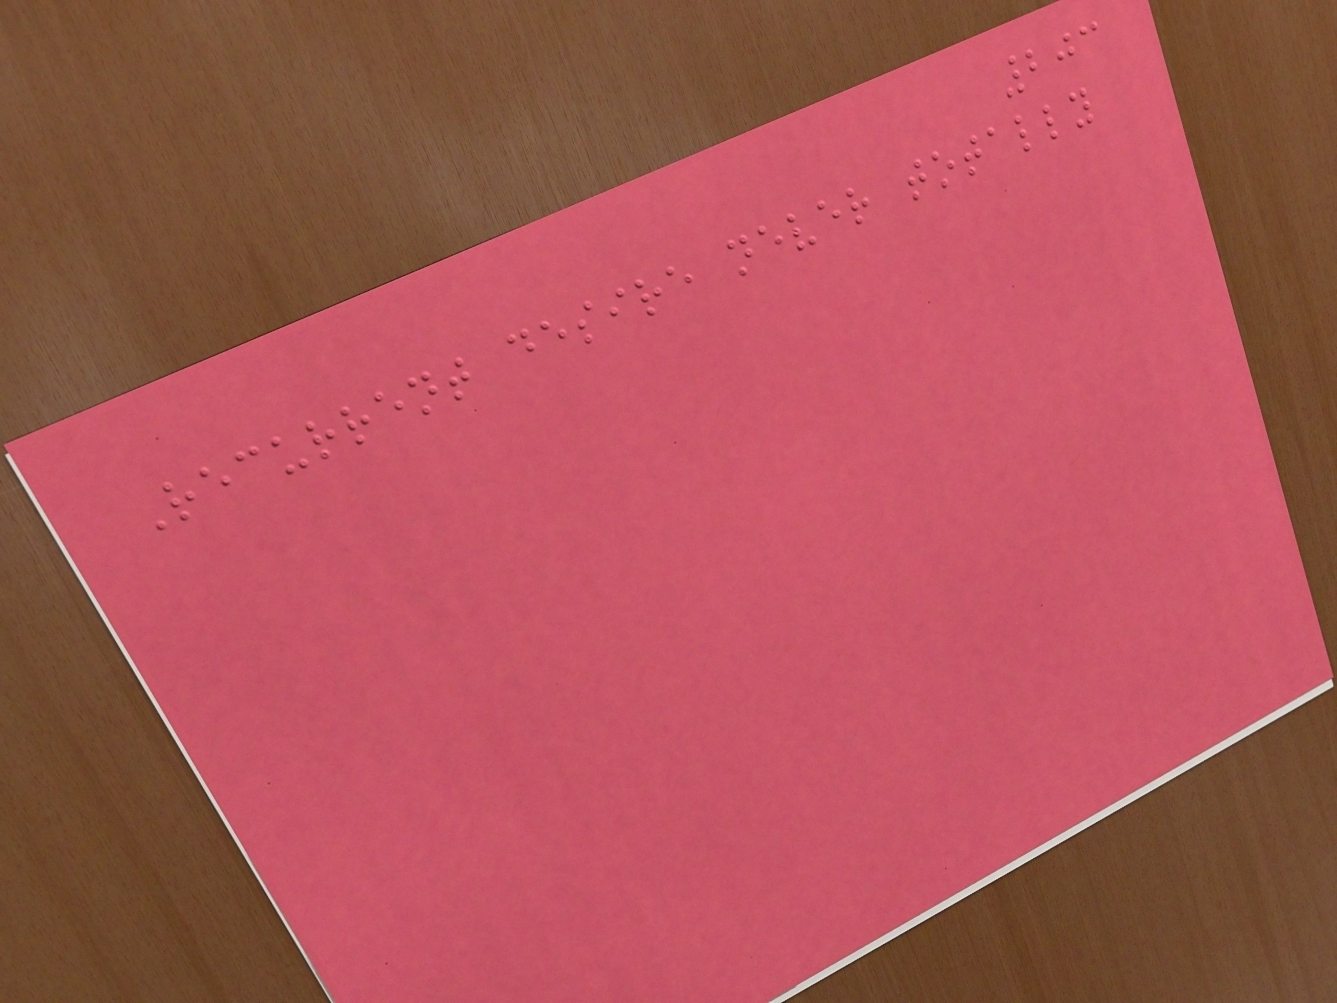203
Recurrent desire never totally
